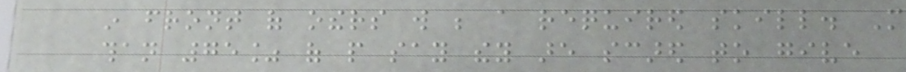in front of others will be a required skill. More
than 75% of people say they are scared to give
